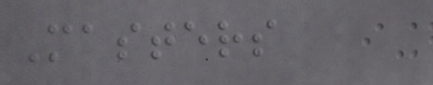Masters
